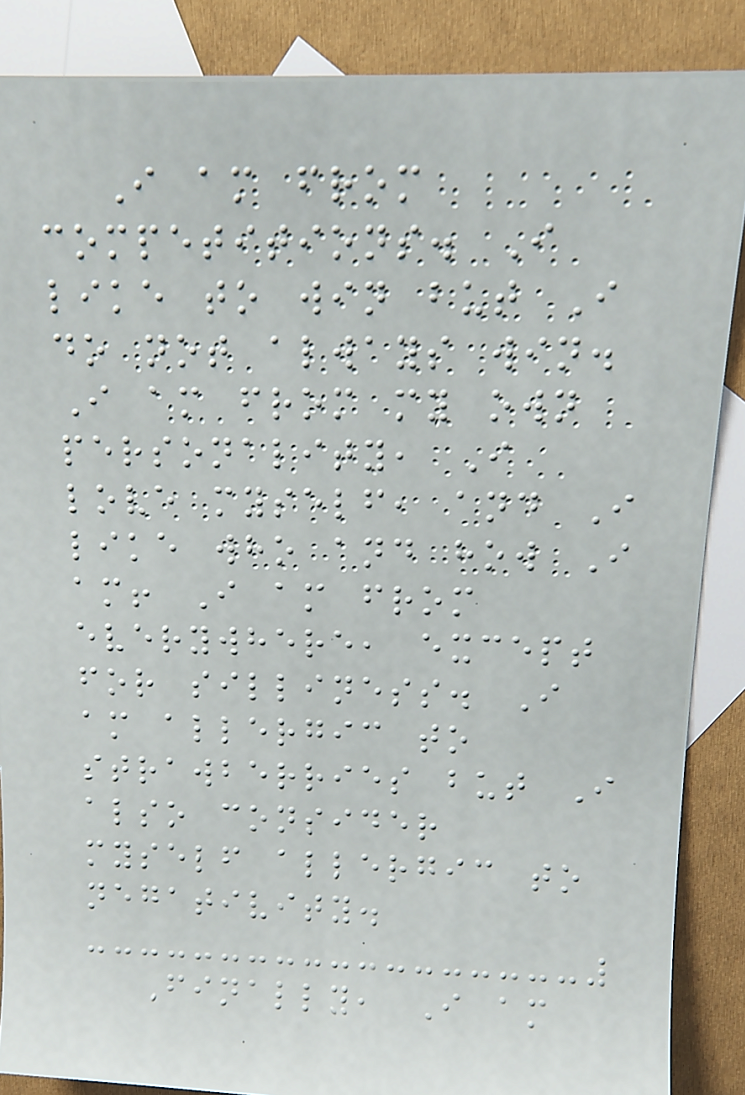I am from
competitions. I
like to win but I
do not always win.
I am from my own
personality, I
love myself, and I
like who and how I
am! I am from
everywhere, except
for silliness. I
am allergic to
strawberries but I
also consider
myself allergic to
negativity.
Finally, I am
